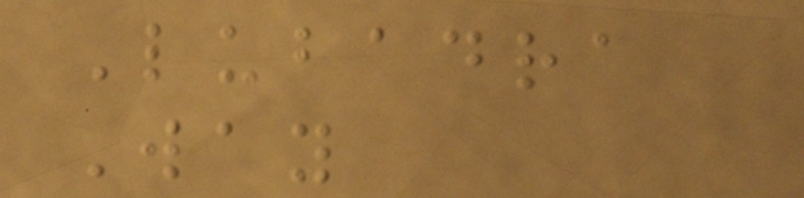Lubadra
Way
